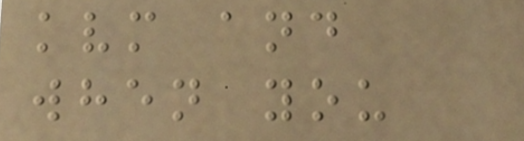kvm and
when you
